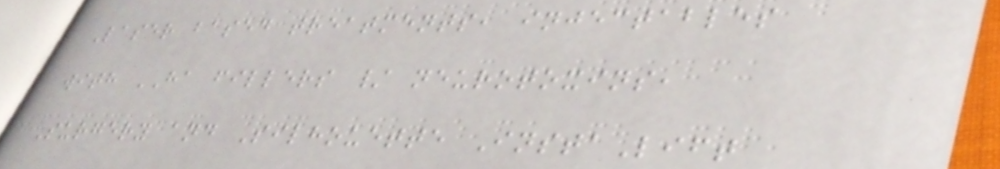Laser based treatments, injectables
with HA fillers / neurotoxins,
Surgery and Silhouette InstaLift
